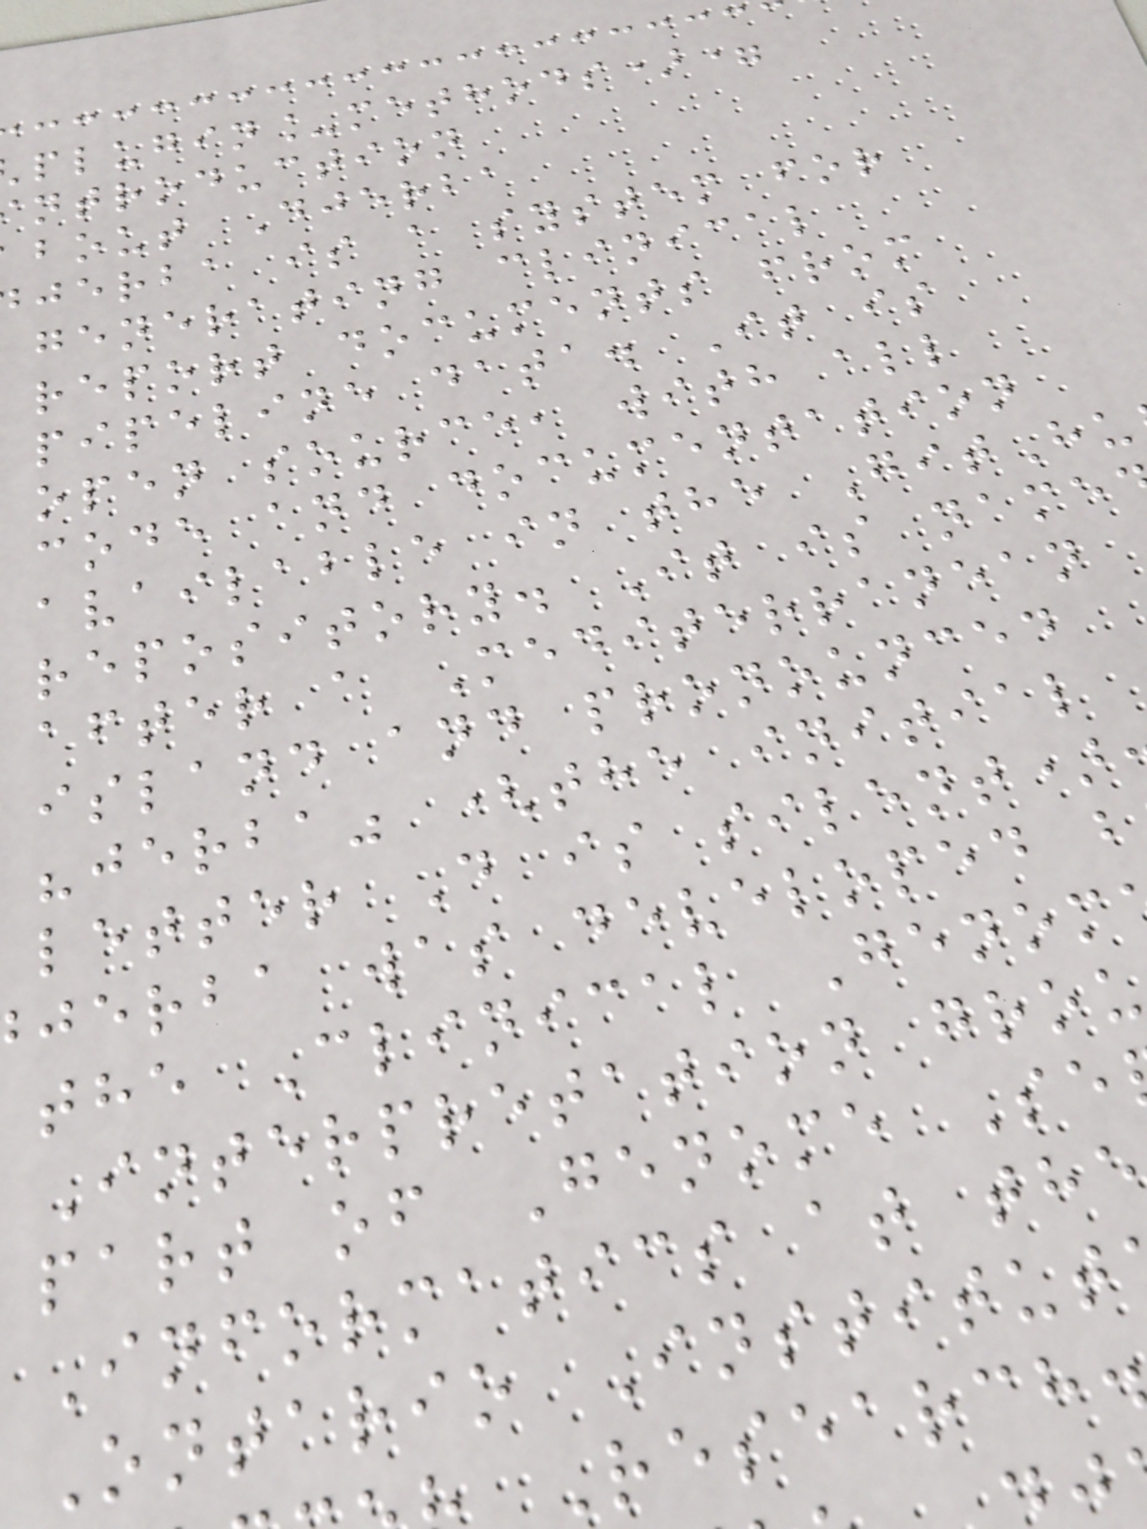plugin_methods)=
ntroduction
bout Djerba
jerba is a system for
generating clinical
report documents from
pipeline data. It is
open source, with all
code and documentation
available in the GitHu
repository. It is name
after a Mediterranean
island and pronounced
"jerba" (the initial
letter D is silent)
jerba was developed b
the Clinical Genom
Interpretation grou
part of Genome Se
Informatics at the
Ontario Institut
Research
